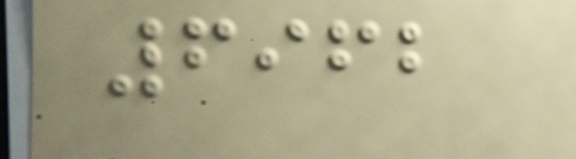6962
